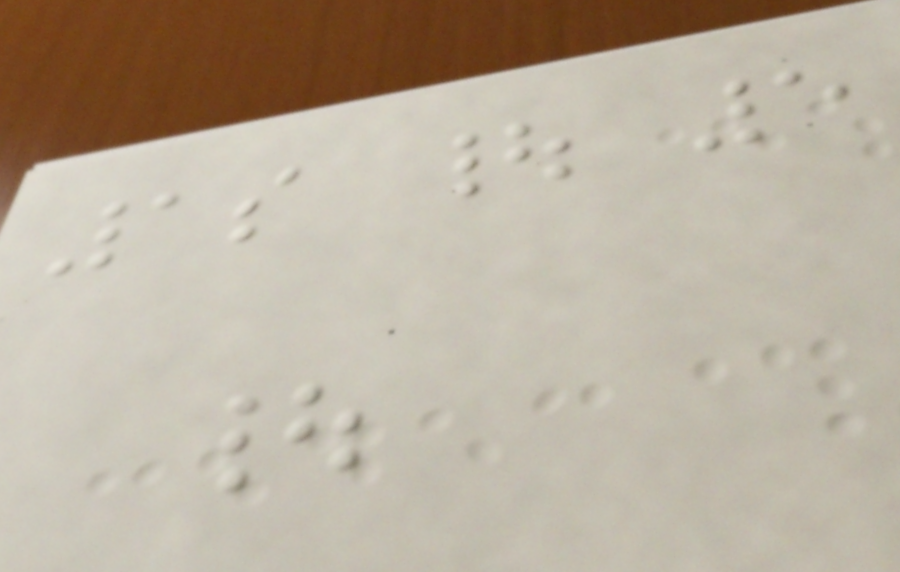1s | 5
|
